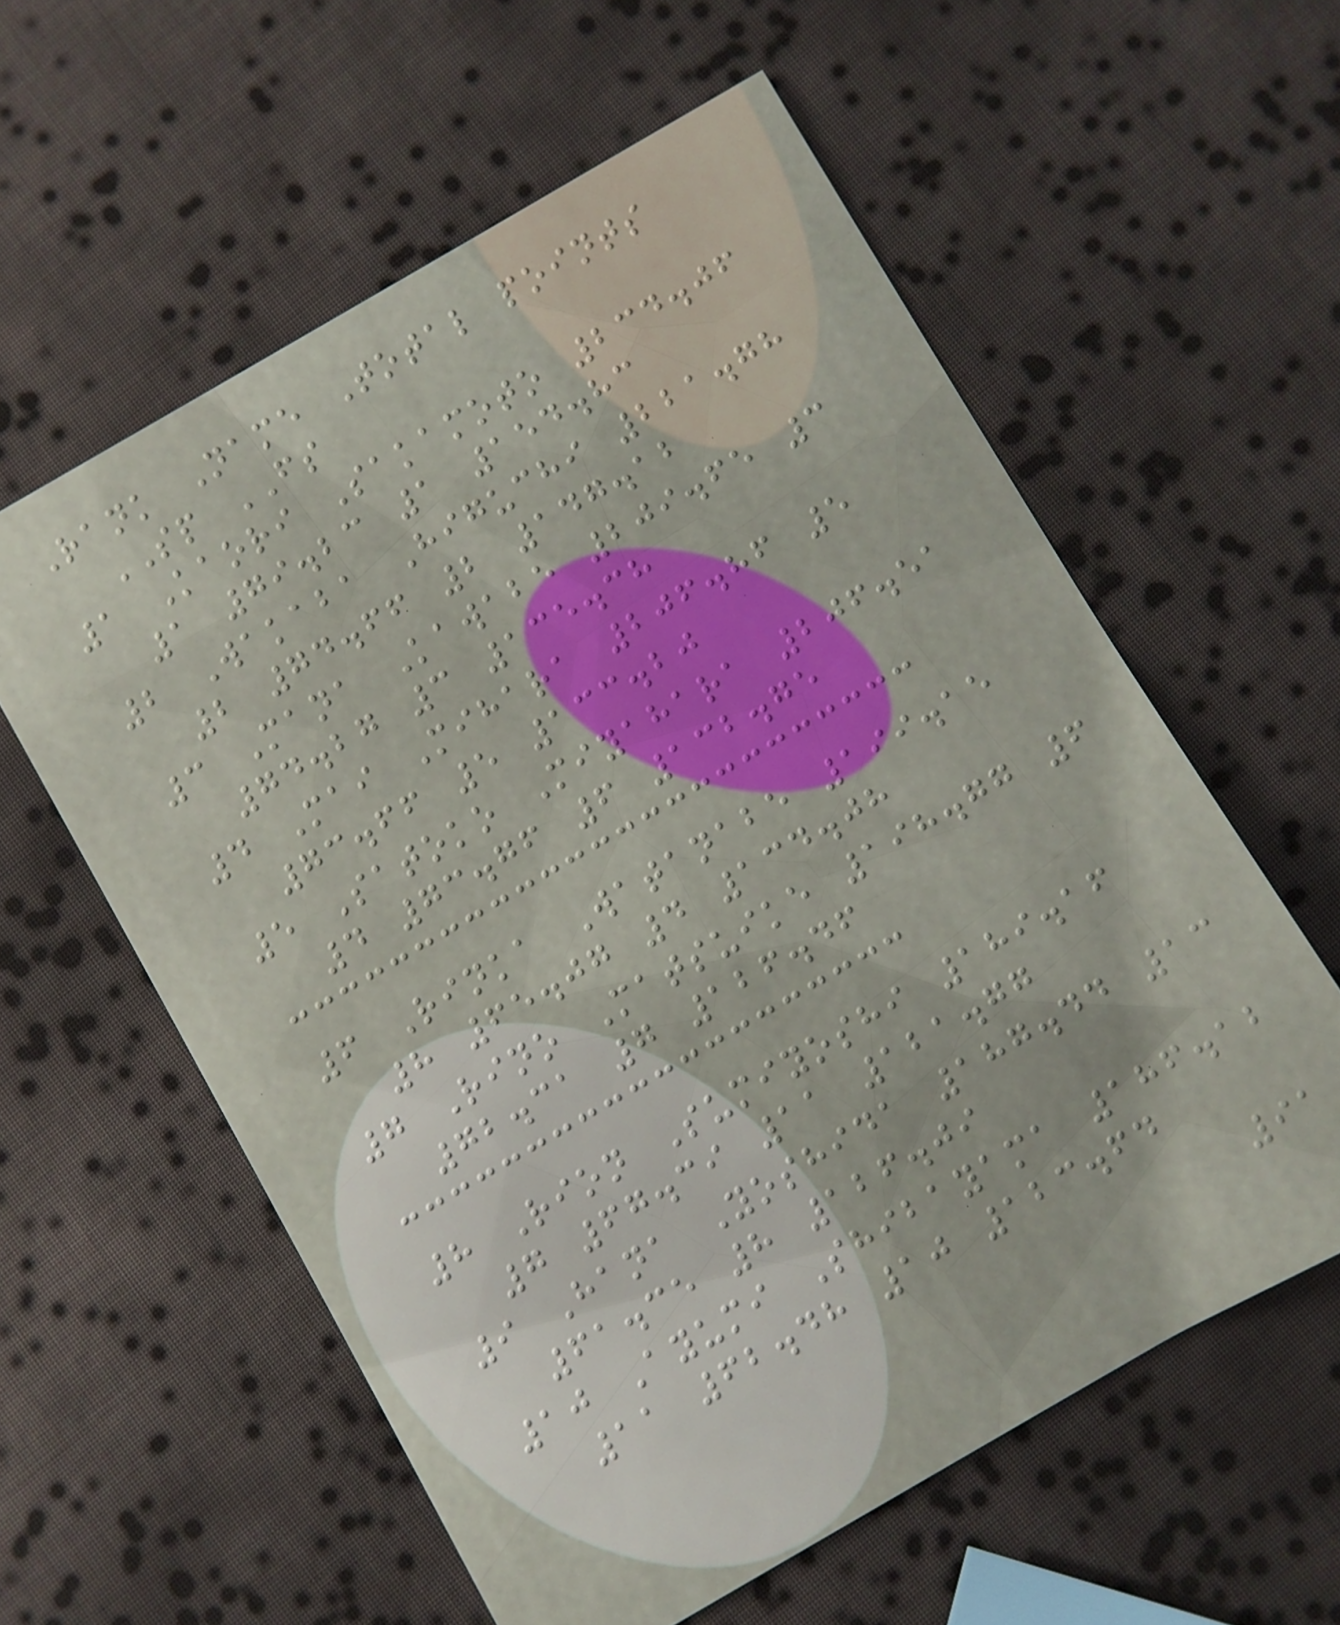Rank Name Total points
SP FS
1 Kaori Sakamoto 234.06
1 79.23 1 154.83
2 Wakaba Higuchi 221.78
2 74.66 2 147.12
3 Mana Kawabe 209.65 3
74.27 3 135.38
4 Mai Mihara 206.86 5
73.66 5 133.20
5 Satoko Miyahara 206.51
4 73.76 6 132.75
6 Rinka Watanabe 199.15
8 65.07 4 134.08
7 Rino Matsuike 198.77 6
72.31 7 126.46
8 Rion Sumiyoshi 189.16
7 67.39 11 121.77
9 Hana Yoshida 187.44 13
61.35 8 126.09
10 Ayumi Shibayama 186.12
11 62.48 10 123.64
91
